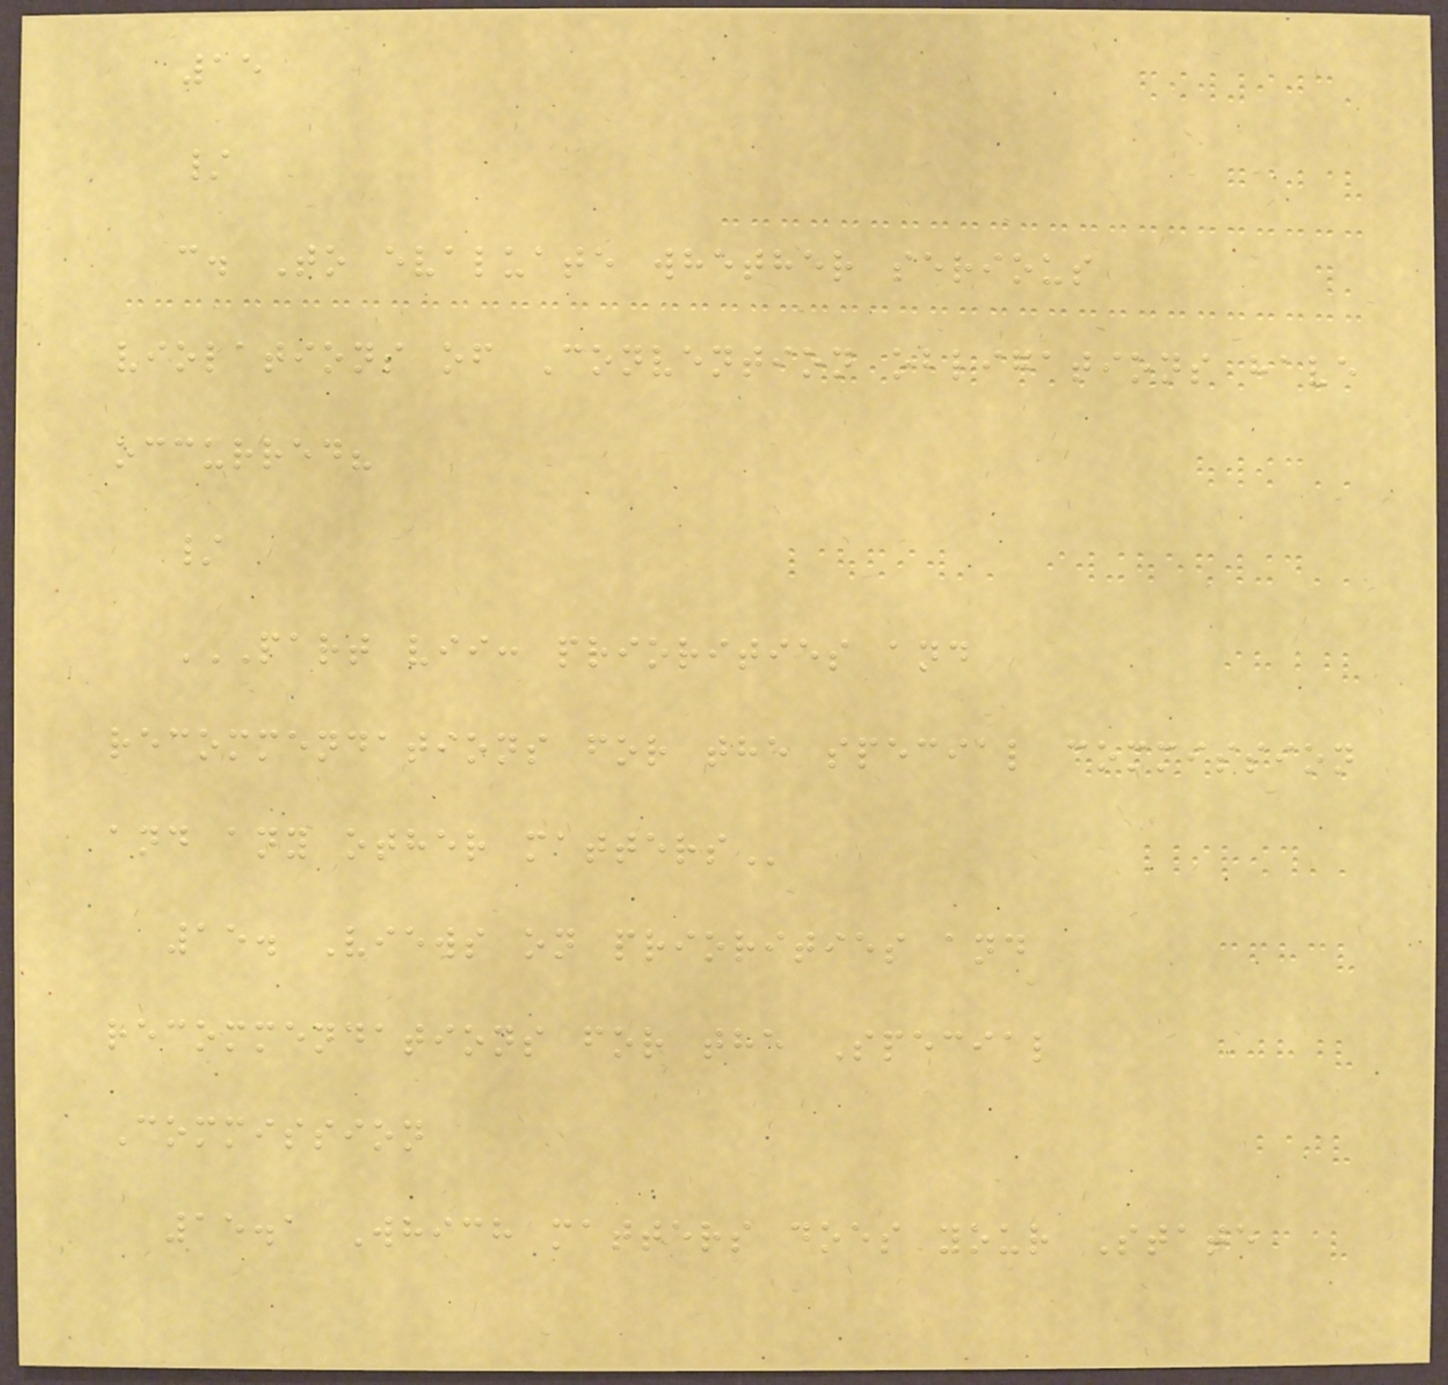15
/
c. To evaluate whether serious
violations of Convention obligations have
occurred?
/
PART VII: PRIORITIES AND
RECOMMENDATIONS FOR THE SPECIAL COMMISSION
AND ANY OTHER MATTERS
15. Views on priorities and
recommendations for the Special
Commission
15.1 Which matters does your State
